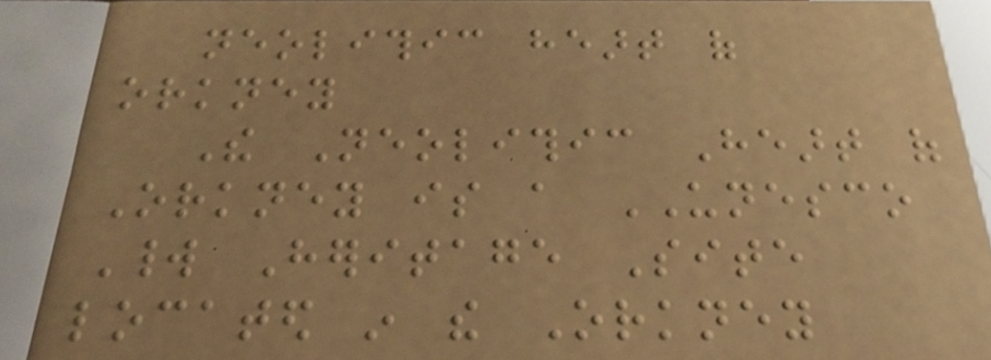neolithic heart of
orkney
The Neolithic Heart of
Orkney is a UNESCO
World Heritage Site
located in the Orkney
